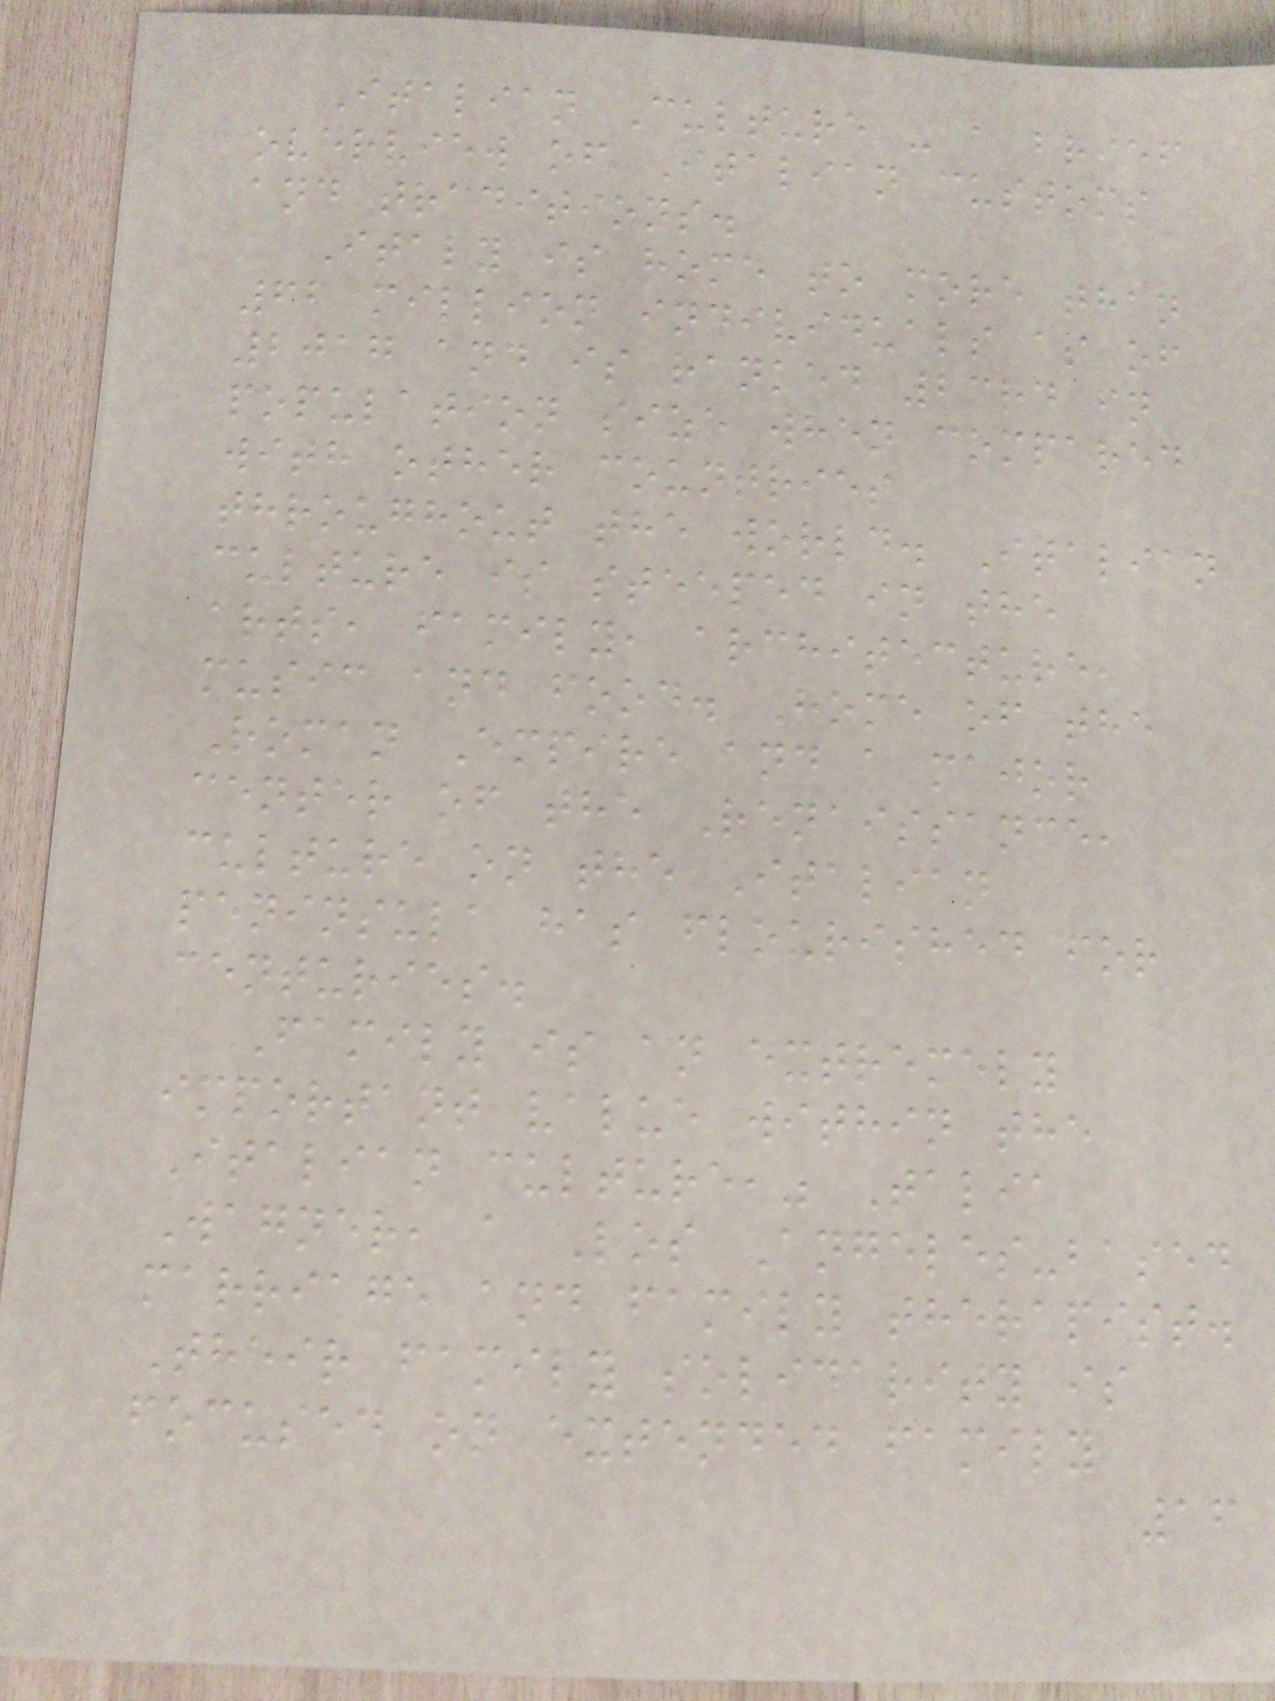Italian Culture - a brief
overview of Italian customs
and traditions.
Italy is home to more than
62 million individuals as of
2017 and is ranked 23rd in
population size when compared
with other countries
throughout the world. Italian
culture is steeped in the
arts, family, architecture,
music and food. Home of the
Roman Empire and a major
center of the Renaissance,
culture on the Italian
peninsula has flourished for
centuries.
Family is an extremely
important value within the
Italian culture," Talia
Wagner, a Los Angeles-based
marriage and family therapist.
Their family solidarity is
focused on extended family
16
